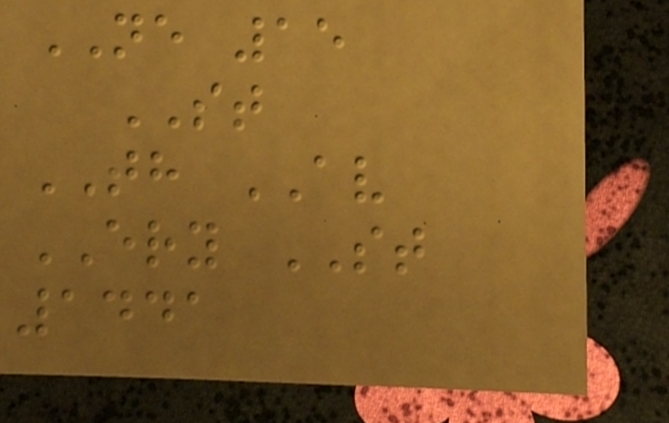NE 15
ST
TH AV
ERY ST
1441
